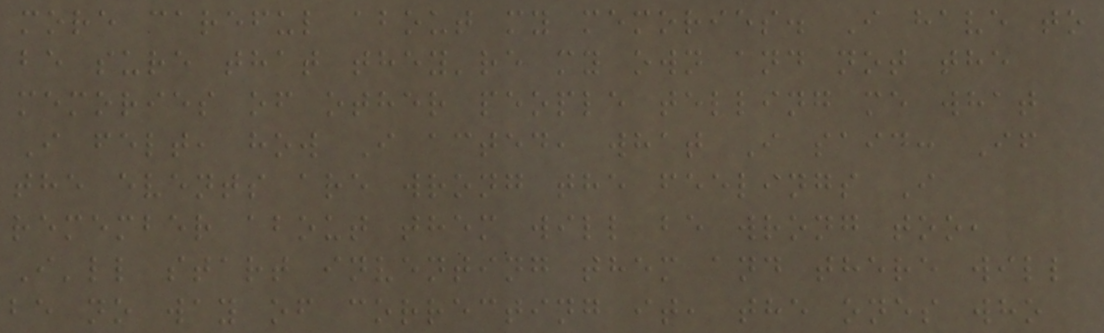more careful about my memories. I have to
be sure that they're my own and not the
memories of other people telling me what
I felt, how I acted, what I said: If
the events are wrong the feelings I
remember about them will be wrong too,
I'll start inventing them and there will
be no way of correcting it, the ones who
